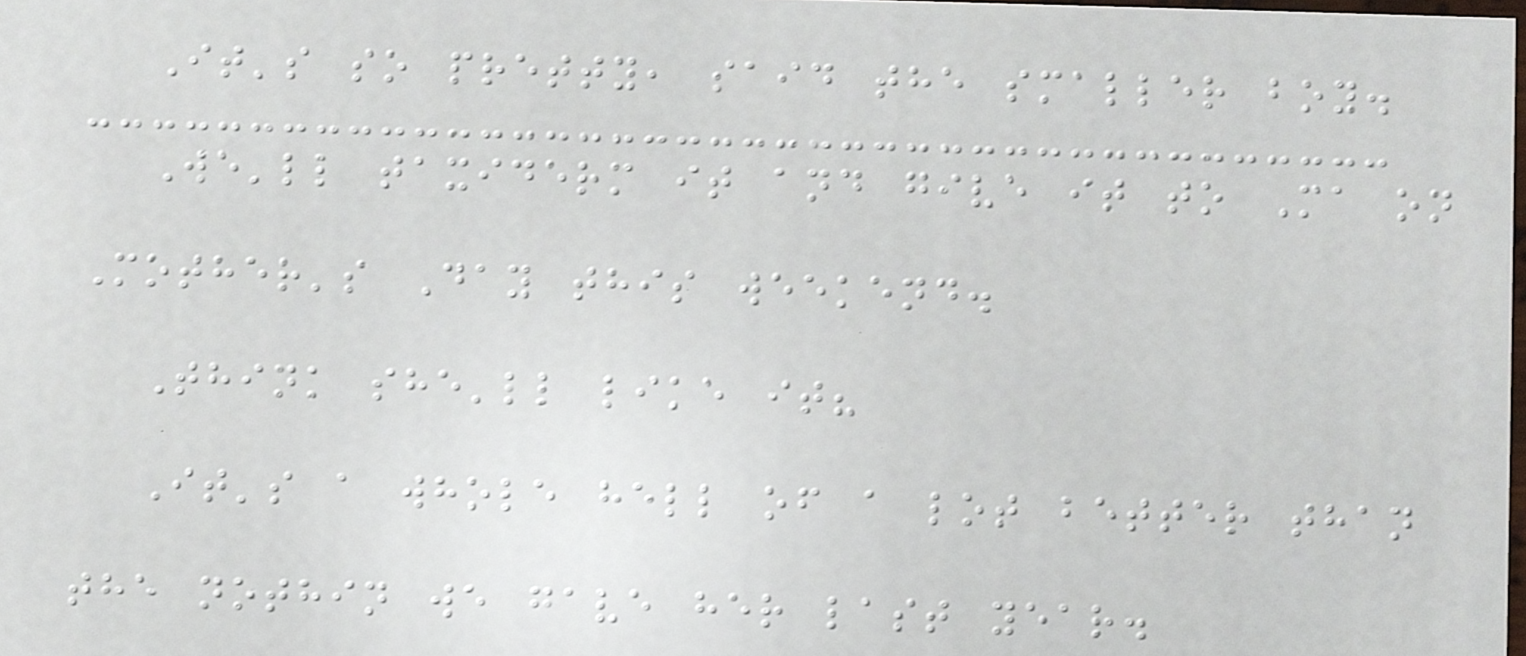It's so pretty, said the smaller boy.
We'll taxiderm it and give it to Ma on
Mother's Day this weekend.
Think she'll like it?
It's a whole hell of a lot better than
the nothin we gave her last year.
